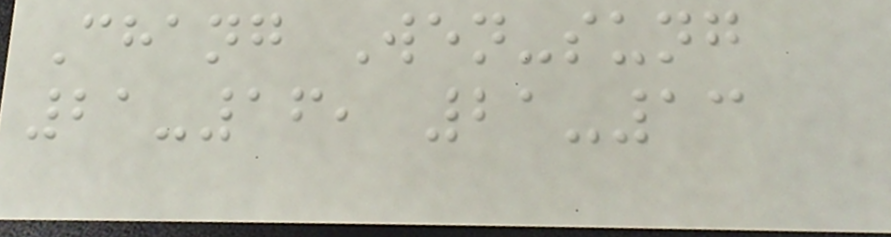Chang Wen-sung
21-16, 21-13
